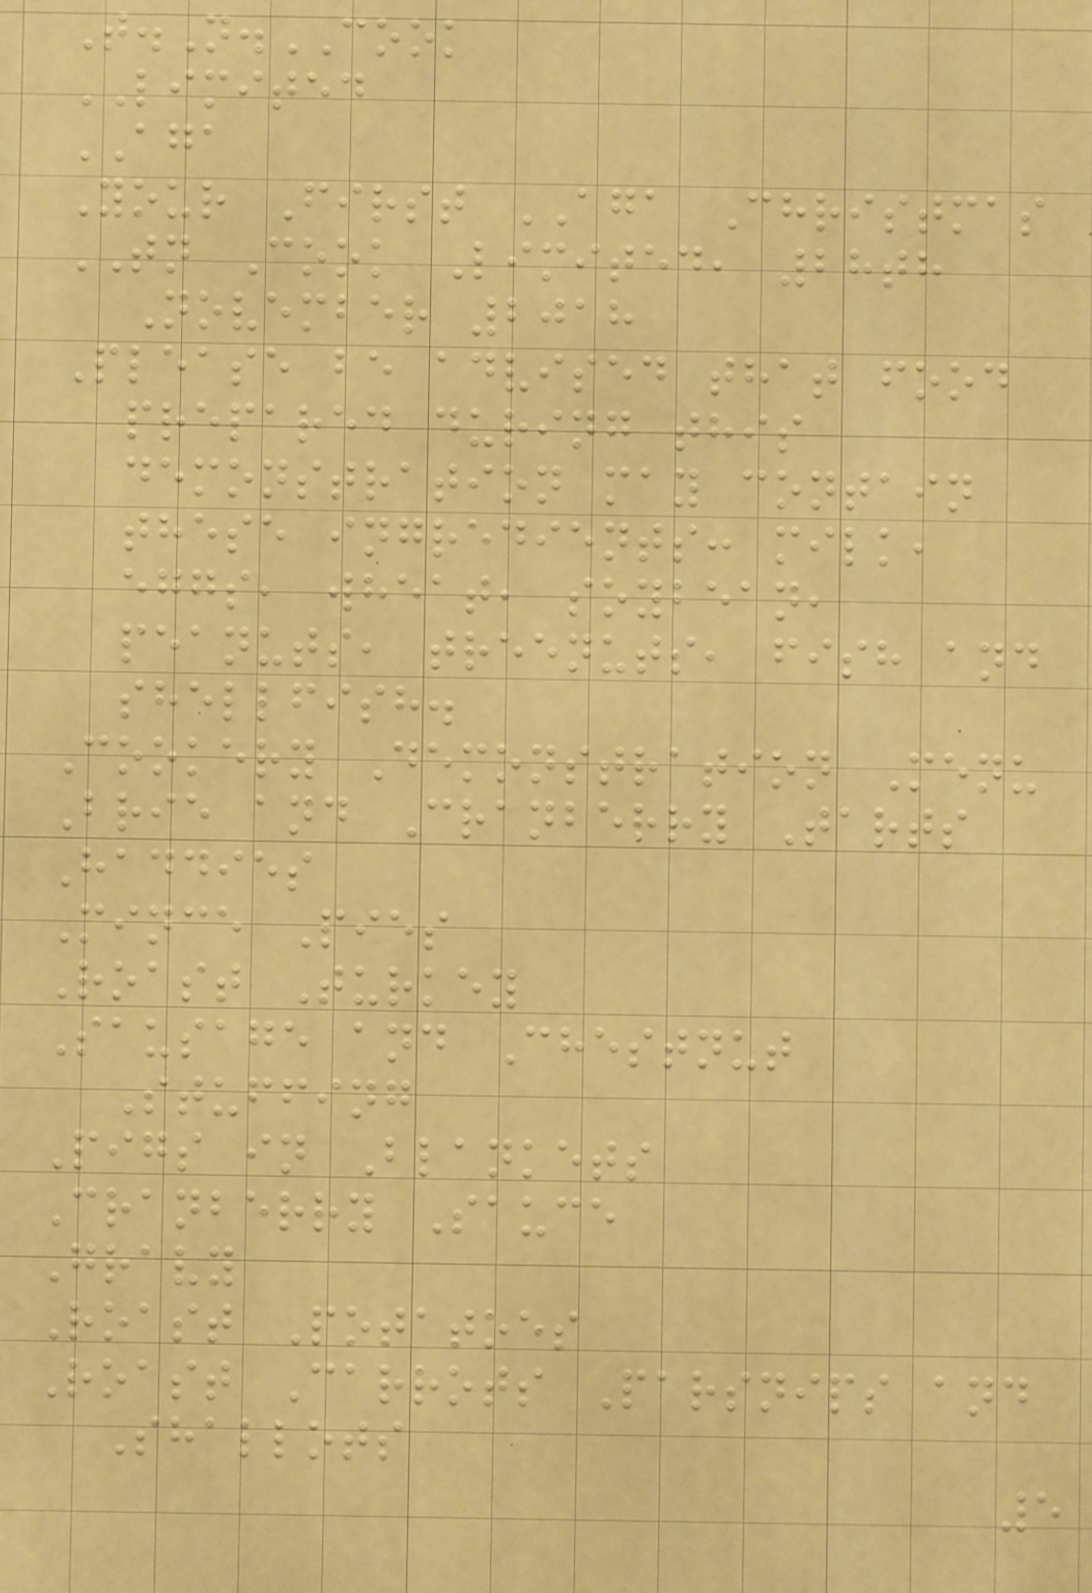T.N.COOK
LIMITED
AGA
Your First AGA Christmas
TN Cook Limited, 28th
November 2018
Please be advised that food
prepared during this
demonstration may contain
these ingredients: milk,
eggs, wheat, soybean,
peanuts, treenuts, fish and
shellfish.
Cookery Demonstration Menu
Brie and Cranberry Tarts
Haddies
Mince Pies
Roast Turkey
Sausage and Chestnut
Stuffing
Pigs in Blankets
Cranberry Sauce
Gravy
Roast Potatoes
Roast Carrots Parsnips and
Shallots
5
